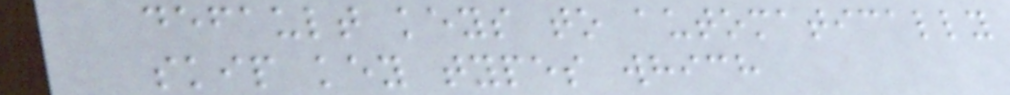default keys to automatically
skip key types which
